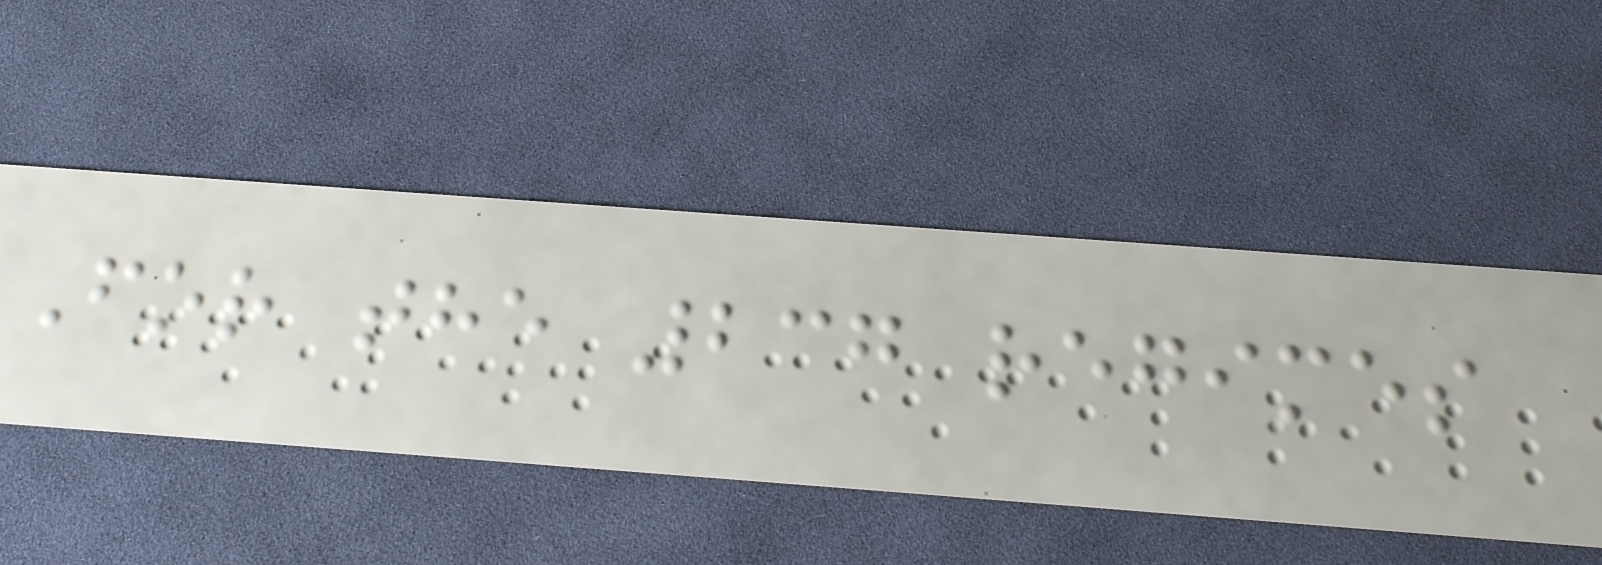For the 237 regimes
